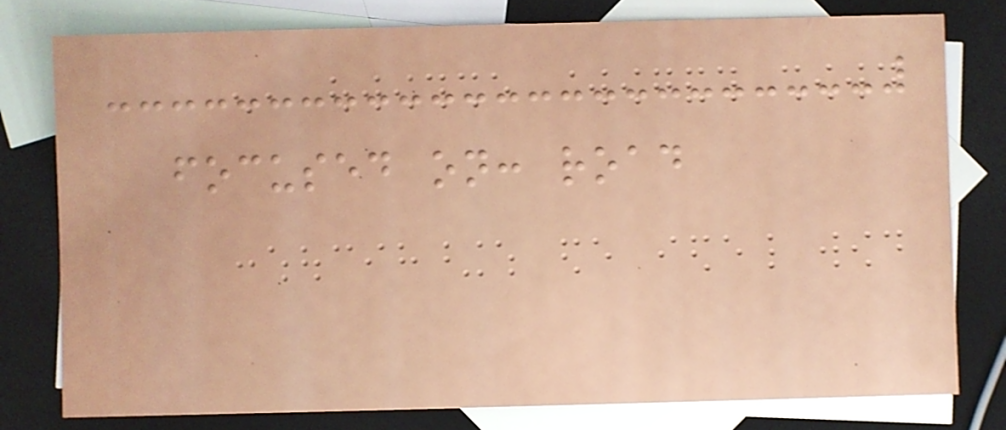focused on: road
